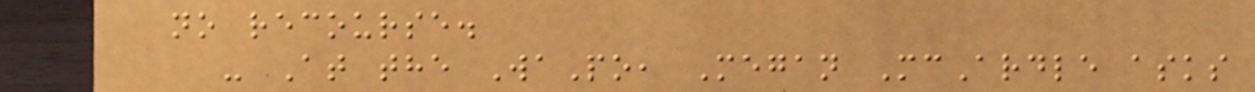no recourse.
- At the WaPo, Megan McArdle asks
